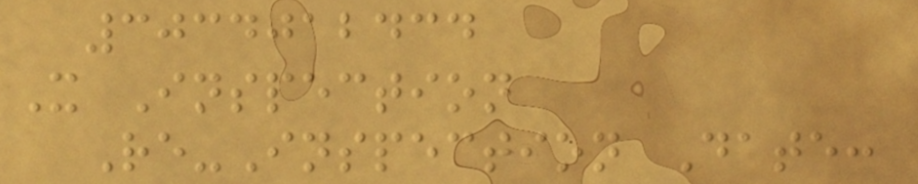3034012434
X Inspection
Re-Inspection Date:
